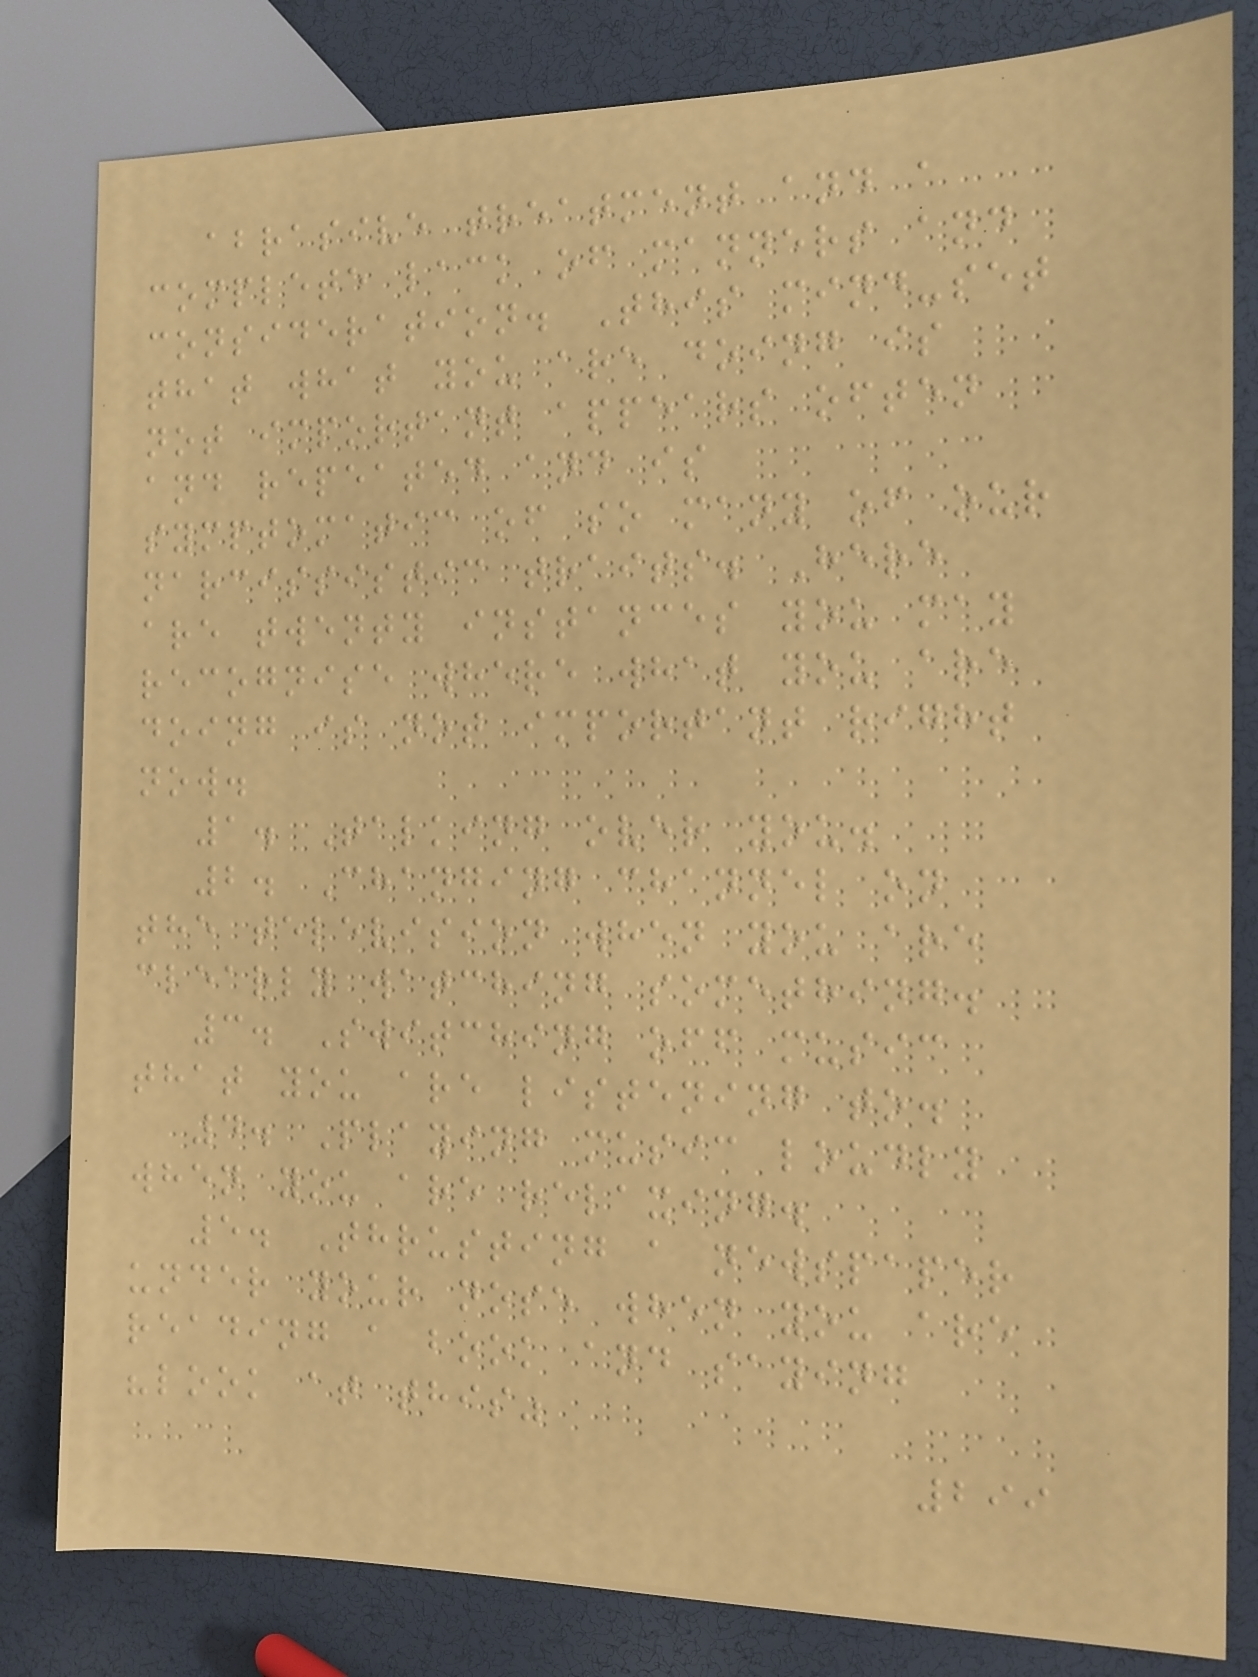abrasive treatment and a
complete lack of manners and
consideration. This mind-set
that what you are doing is
not important appears often
and repeated and is
symptomatic of so many of our
narcissistic traits. Here
are twenty instances you may
recognise where what you are
doing is not important right
now.
1. Talking over you.
2. Changing channel on
the television when you are
clearly watching something.
3. Switching off music
that you are listening to.
4. Playing music loudly
when you are relaxing.
5. Thrusting a newspaper
under your nose when you are
reading a book and saying
"look at this"
299
